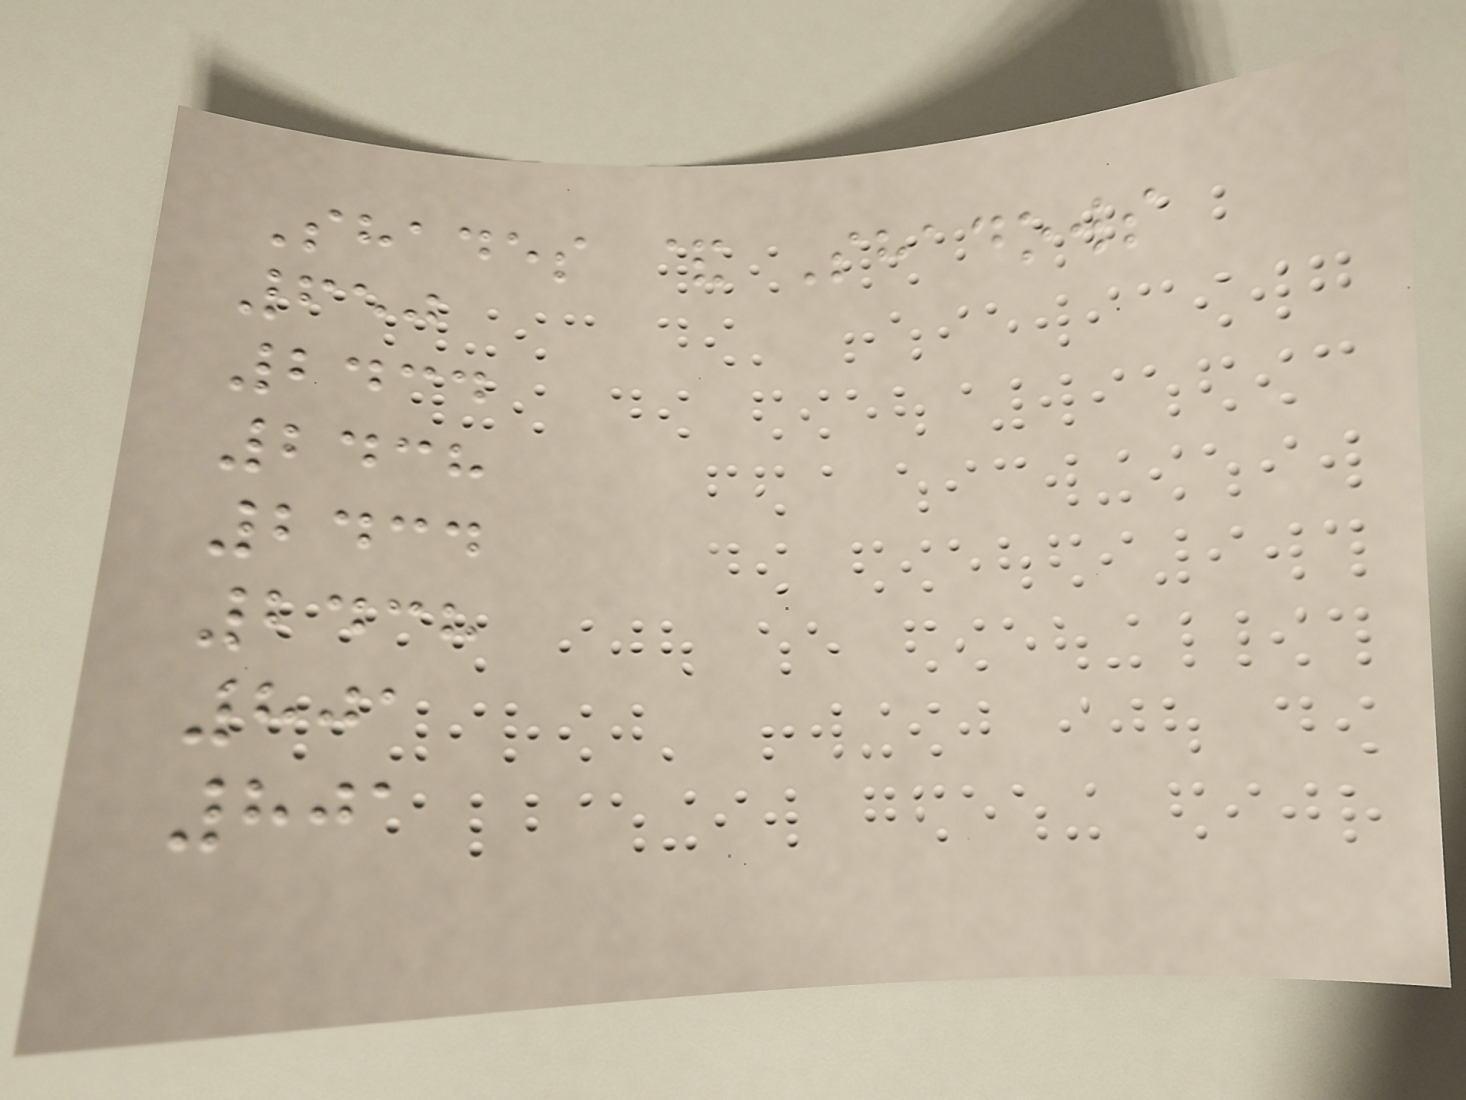Shades & Shadows
650
2434
2438
2434
2438
801
801
